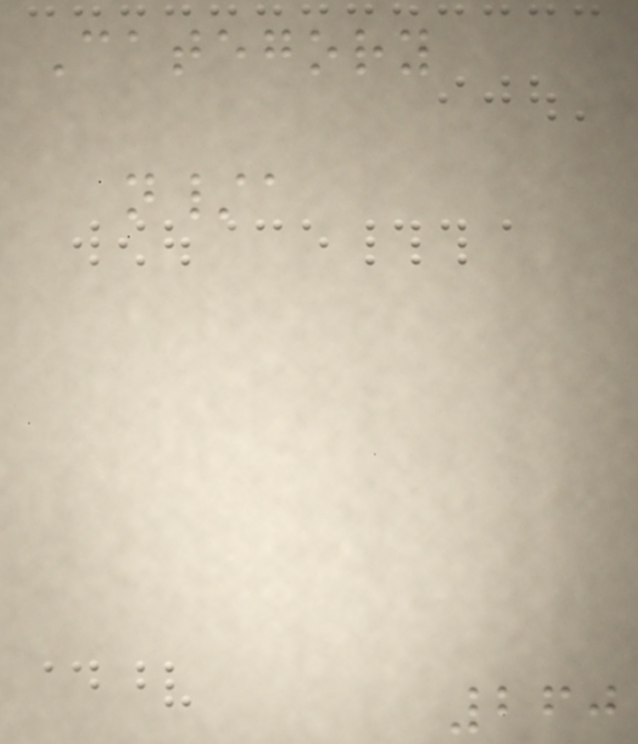Category
n/a
260
